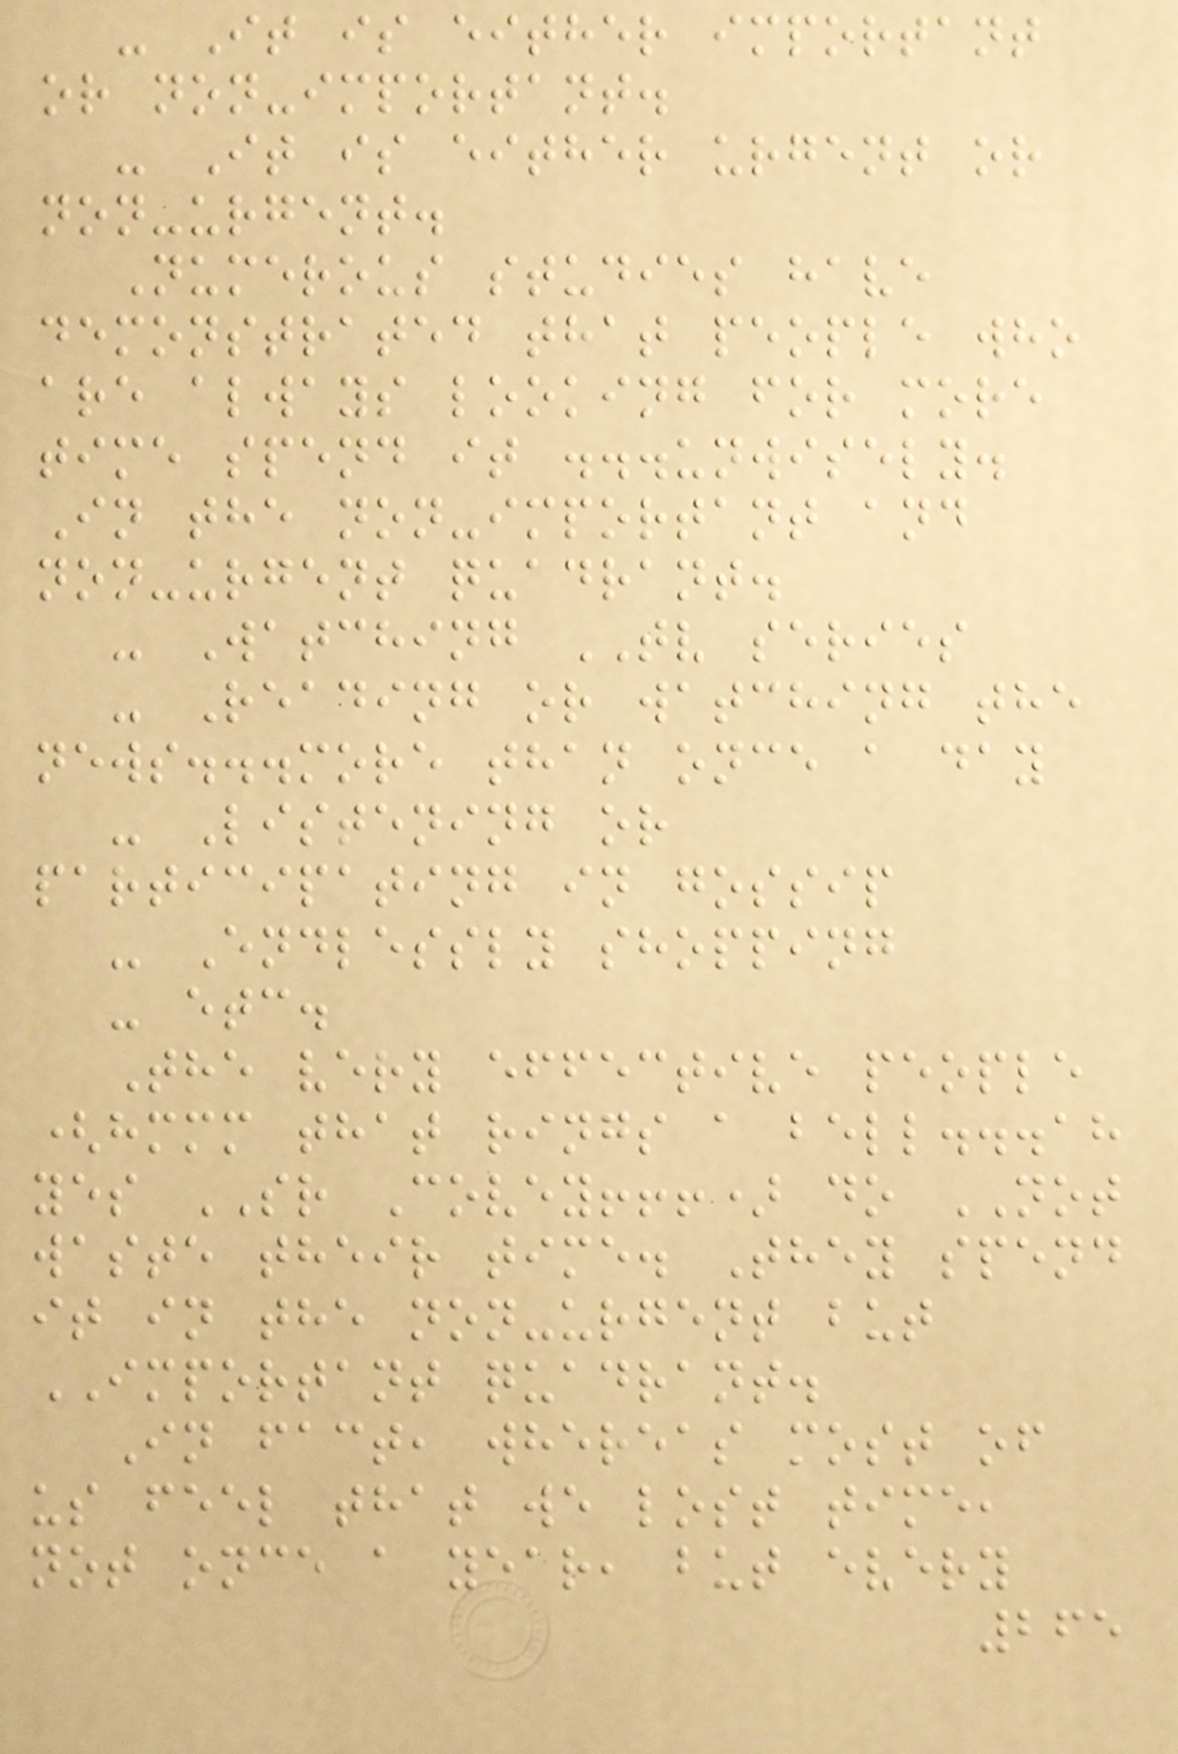- It is either important
or non-important.
- It is either urgent or
non-urgent.
Numerous studies have
demonstrated that people who
are always looking for more
time spend it ...unwisely.
In the non-important and
non-urgent quadrant.
- Watching TV series
- Reading or watching the
news...more than once a day
- Listening or
participating in gossip
- Endlessly shopping
- etc.
The very effective people
(hmmm that rings a bell...ah
yes SR Covey!!!) do NOT
waste their time. They spend
it in the non-urgent but
IMPORTANT quadrant.
In fact, whereas most of
us feel that we lost time,
not once a year, but every
265
